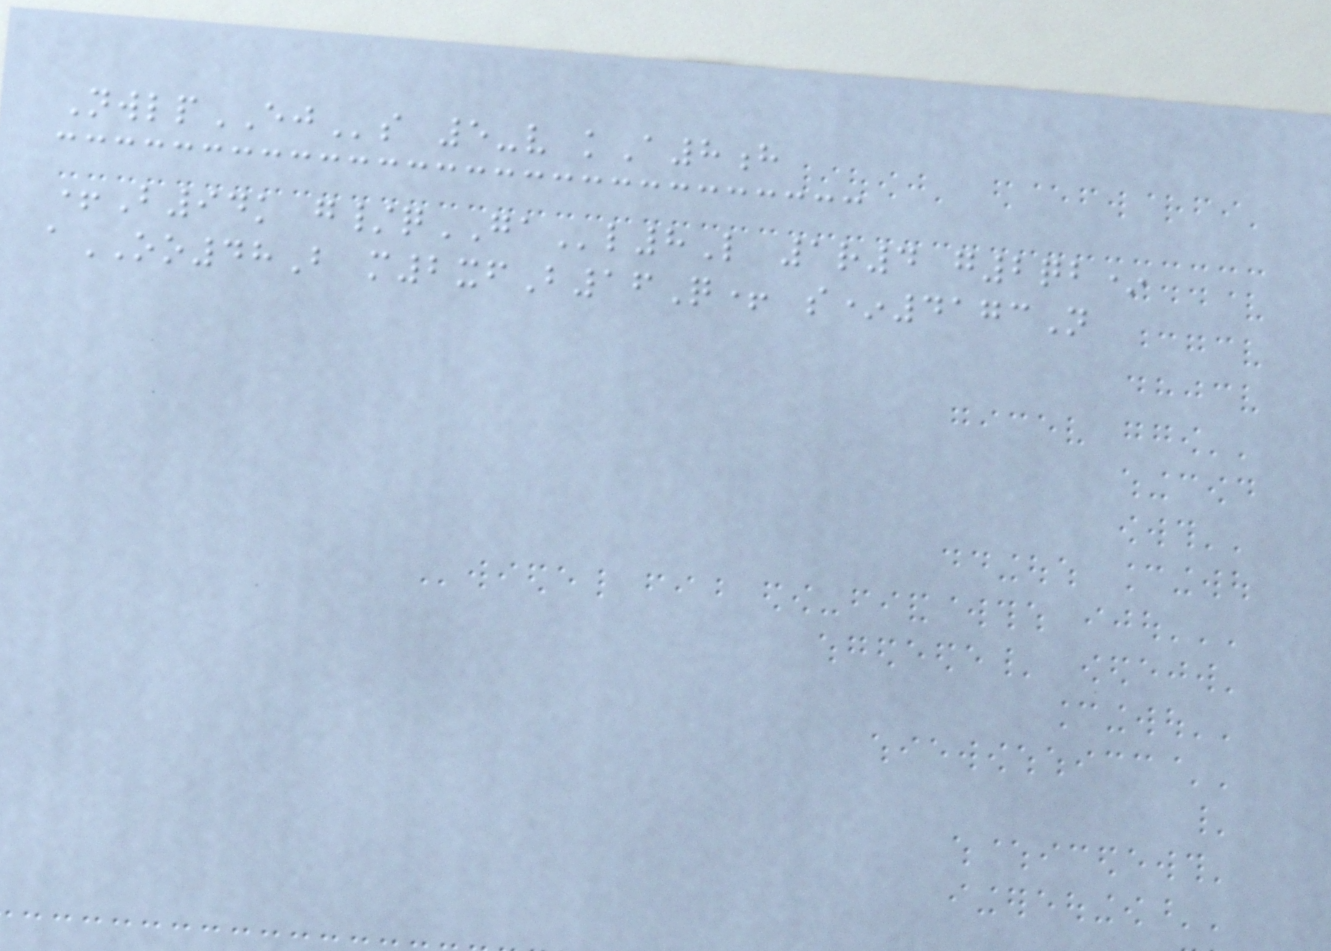NwlpEJs 5-v kA8h
+B94k g/qGAl8L 1r4 g2qb*
aOO48B m2xfB16Q+ s*4173N
